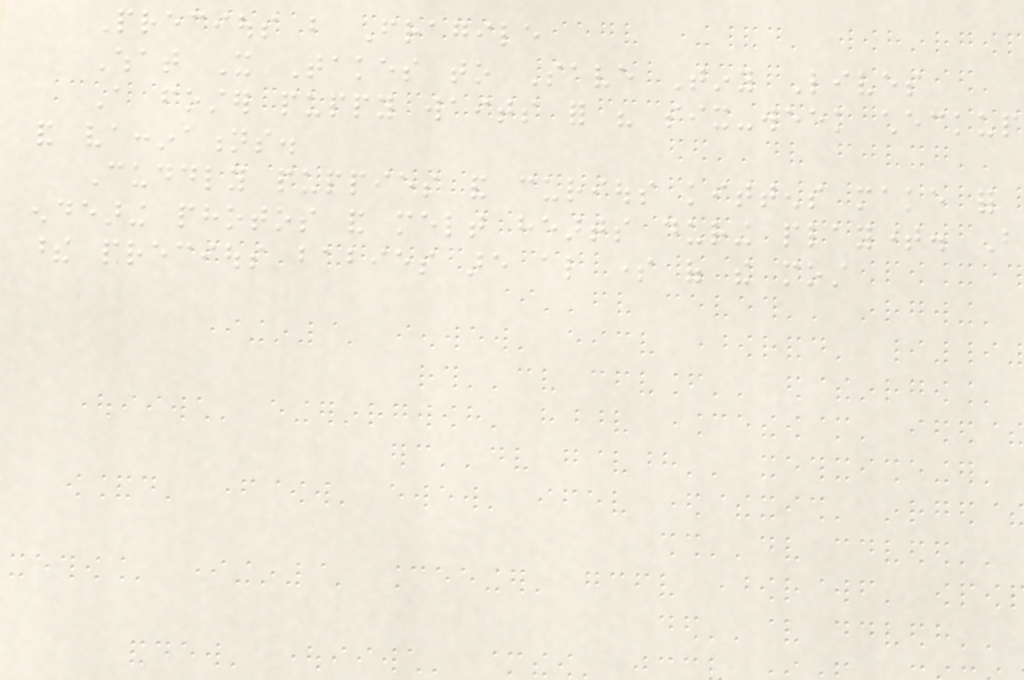Precious but Fragile
What It Takes to Save Tiny Lives
A foster puppy waits for his six-week checkup
and vaccinations.
Cuddly puppies and curious kittens make for
endearing photos and melt hearts during playtime. But
these precious babies are also some of the most
